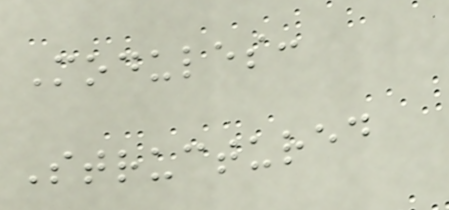Modules:
Structured
